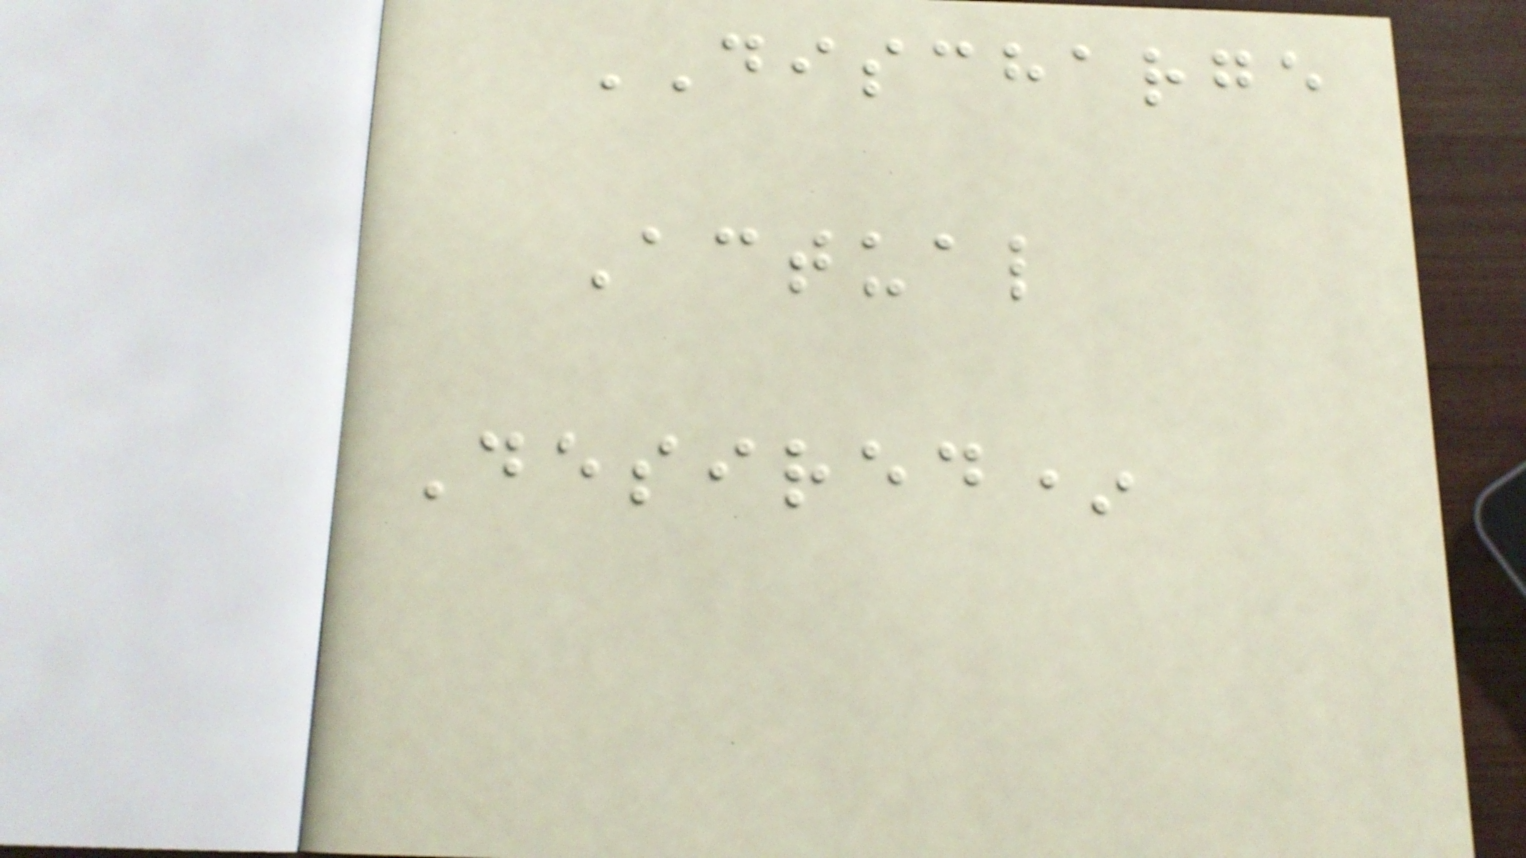DISCHARGE
Actual
Desired*
